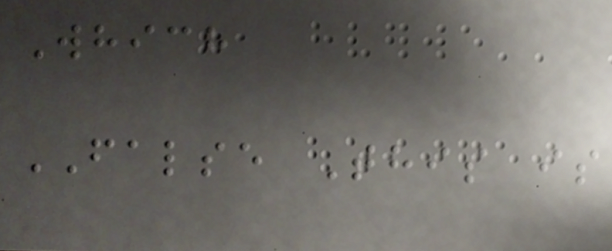Which
FALSE This is
